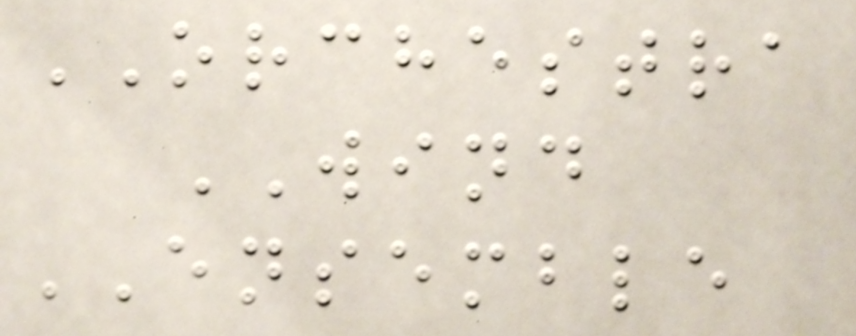ORCHESTRA
WIND
ENSEMBLE
